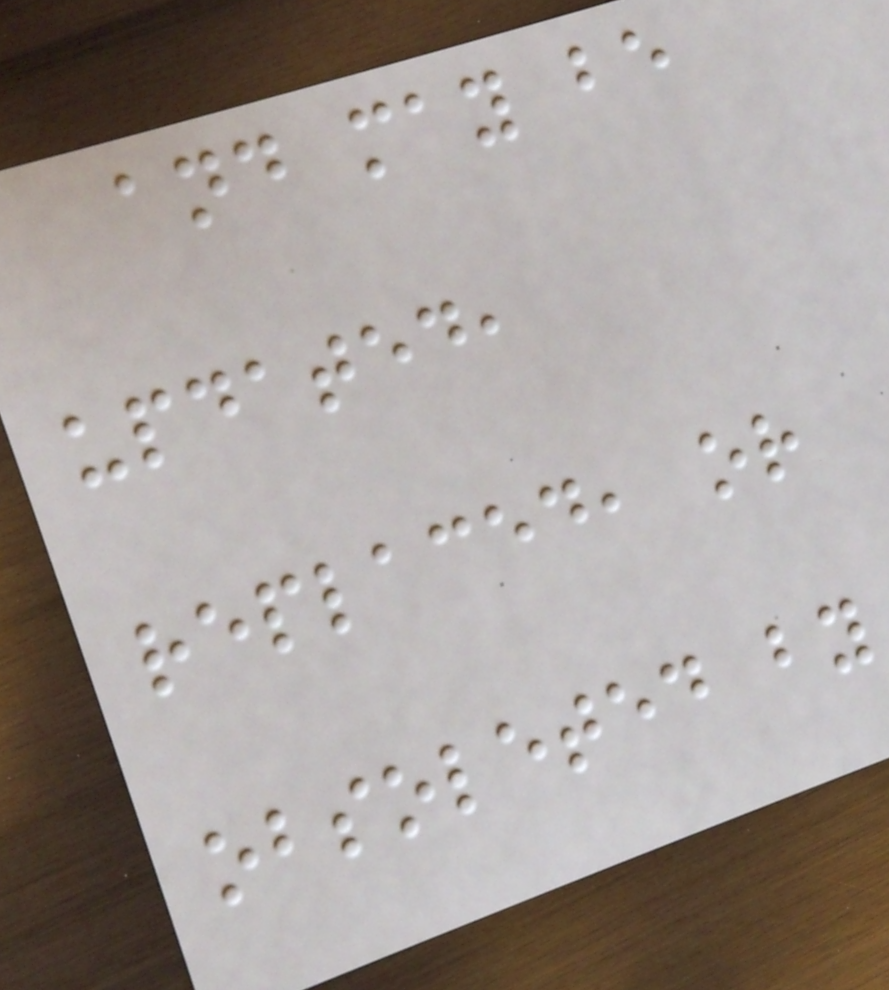and may be
updated,
replaced, or
obsoleted by
